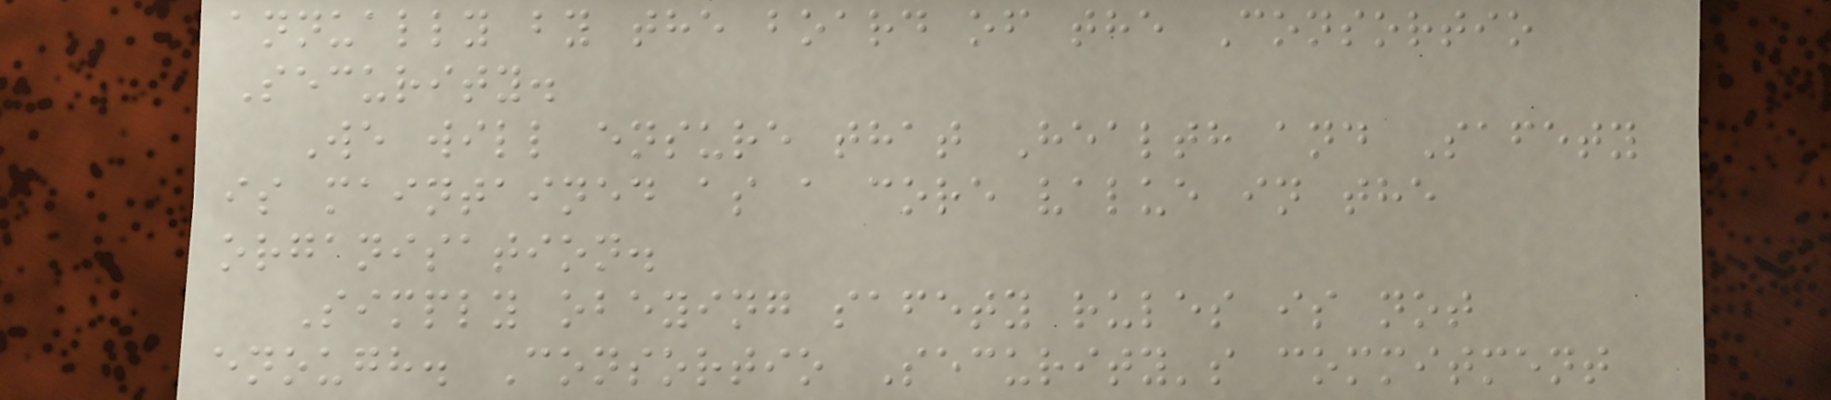annually by the board of the Consortio
Security.
We will ensure that Health and Safety
is maintained as a core value in the
organisation.
Simply obeying safety rules is not
enough. Consortio Security's commitment
